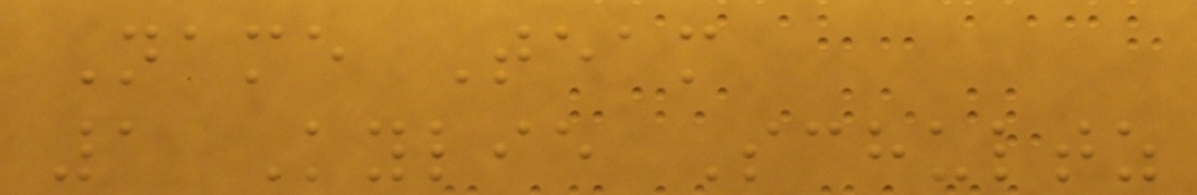Name Team
1 Kylie Schultz
